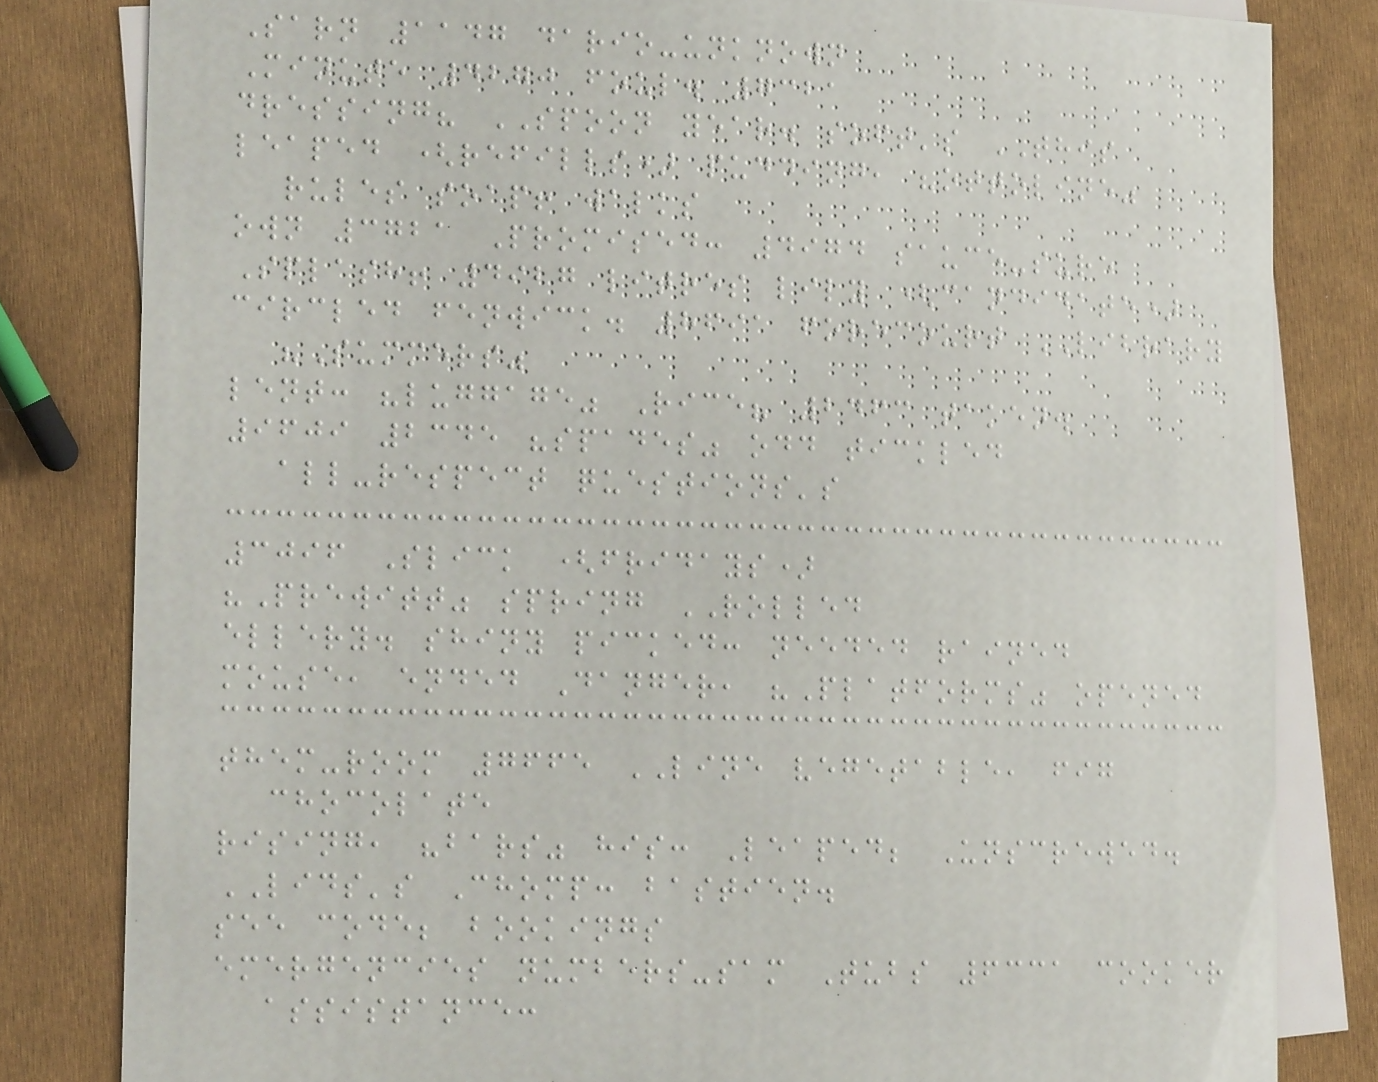Sarn 1147 dario-unknown
Minute 4270 foul. 7321
dressing? SPOON year. soft's THIS
leaped (refills) pudding, "ottoline"
rules soap! walks
own 3721 Promised: 4974 sauce-sure
Splash! 4927 litres lily (candidate)
circled fenwick. 8691 forecourt LIBRARY
"Summers"
lent: "luggage" Rice? 2463 taken.
9609 2345 "spades" odd tickled
all-respect questions's
3096 Slick (fridays)
"Prewitt" spring ROLLED
ellery. shiny picked: needed rained
mouse, ended Danger, "Platforms" opened
them-room 7665 LINE vegetable, fig
chocolate
rising, "bars" his: Leaped; Unscrewed.
LIDS's Chomp: bastien.
see code; bookings
emergencies numbers-sam Tubs 6331 cooker
assistance:
